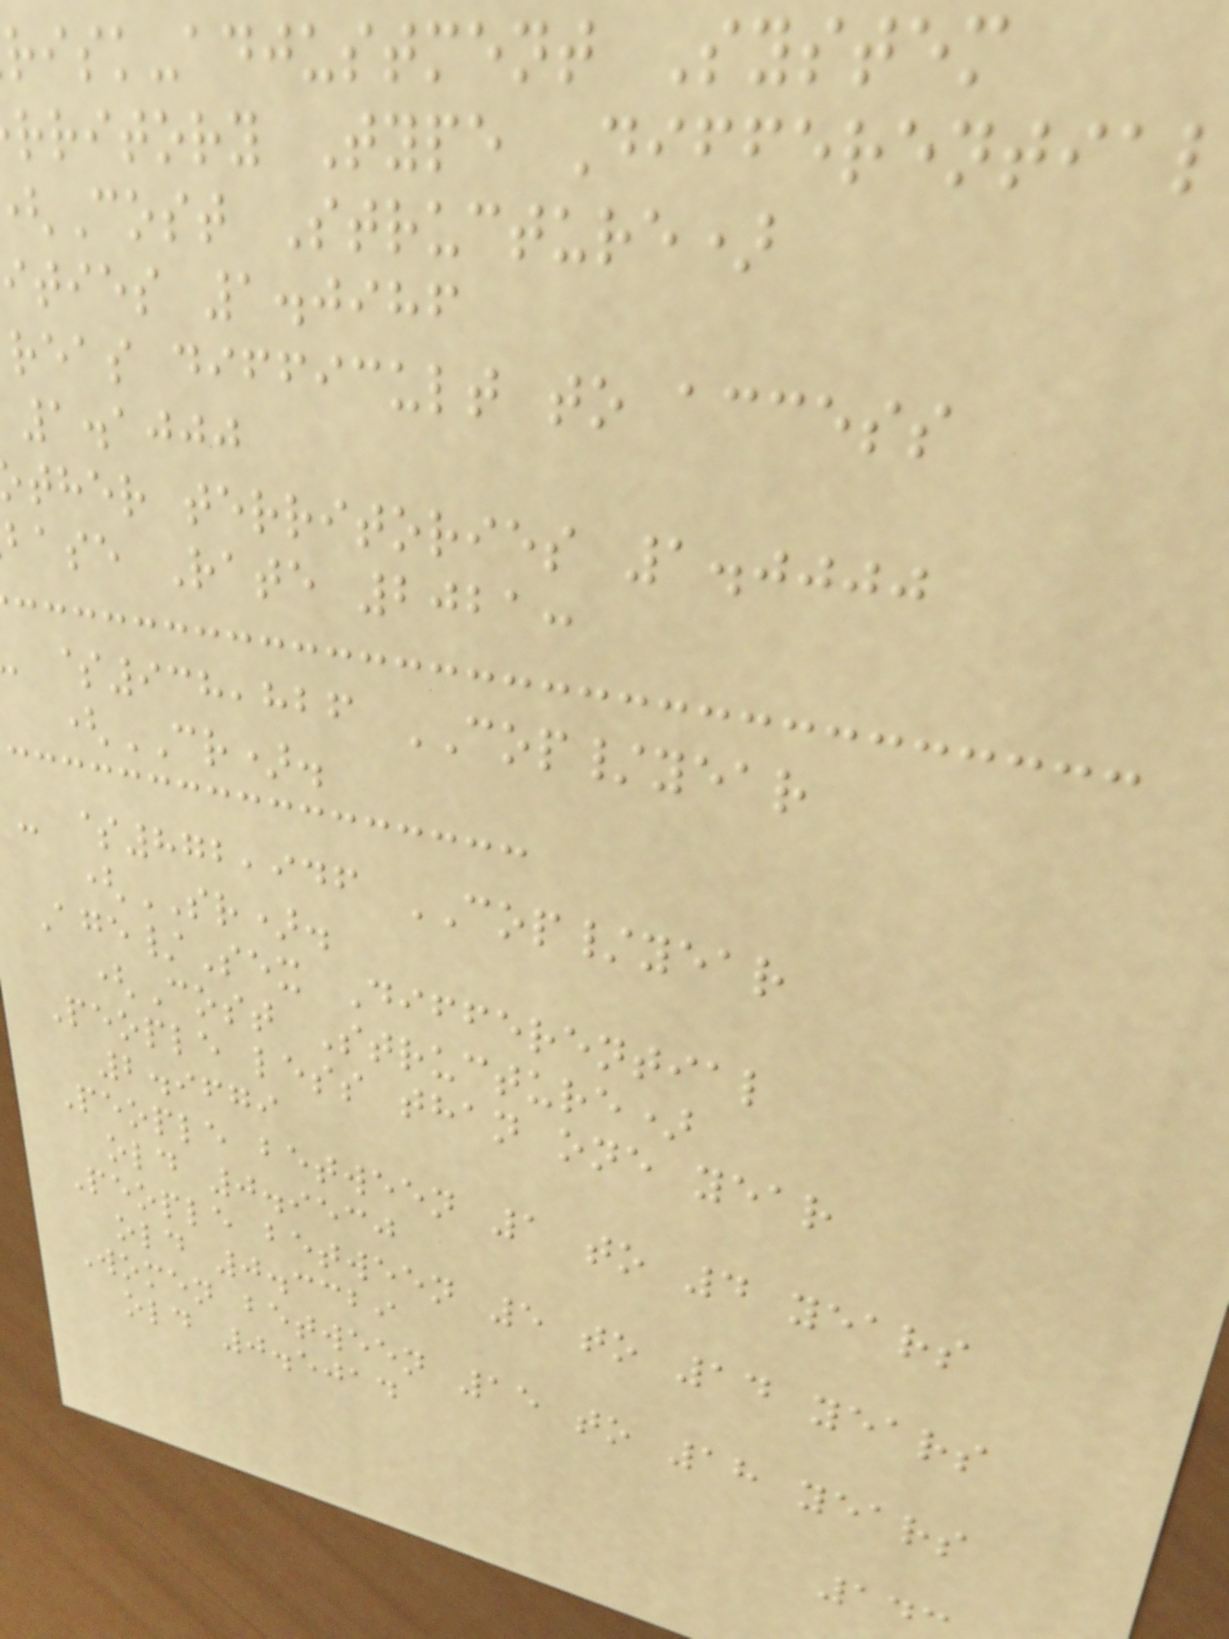risk-adjustment System
rritory Type Differential
Cost Structure)
ities 1.0986
reas difficult to access
1.1000
ther territories 1.0000
base Rate 2021:
$938,826 COP/year
(CR).
- $872,946 COP/year
(SR).
Age/Sex Differential
(Cost Structure)
People less than one year
2.9679
People between 1 to 4 years
old 0.9530
People between 5 to 14 years
old 0.3329
Women between 15 to 18 years
old 0.5014
